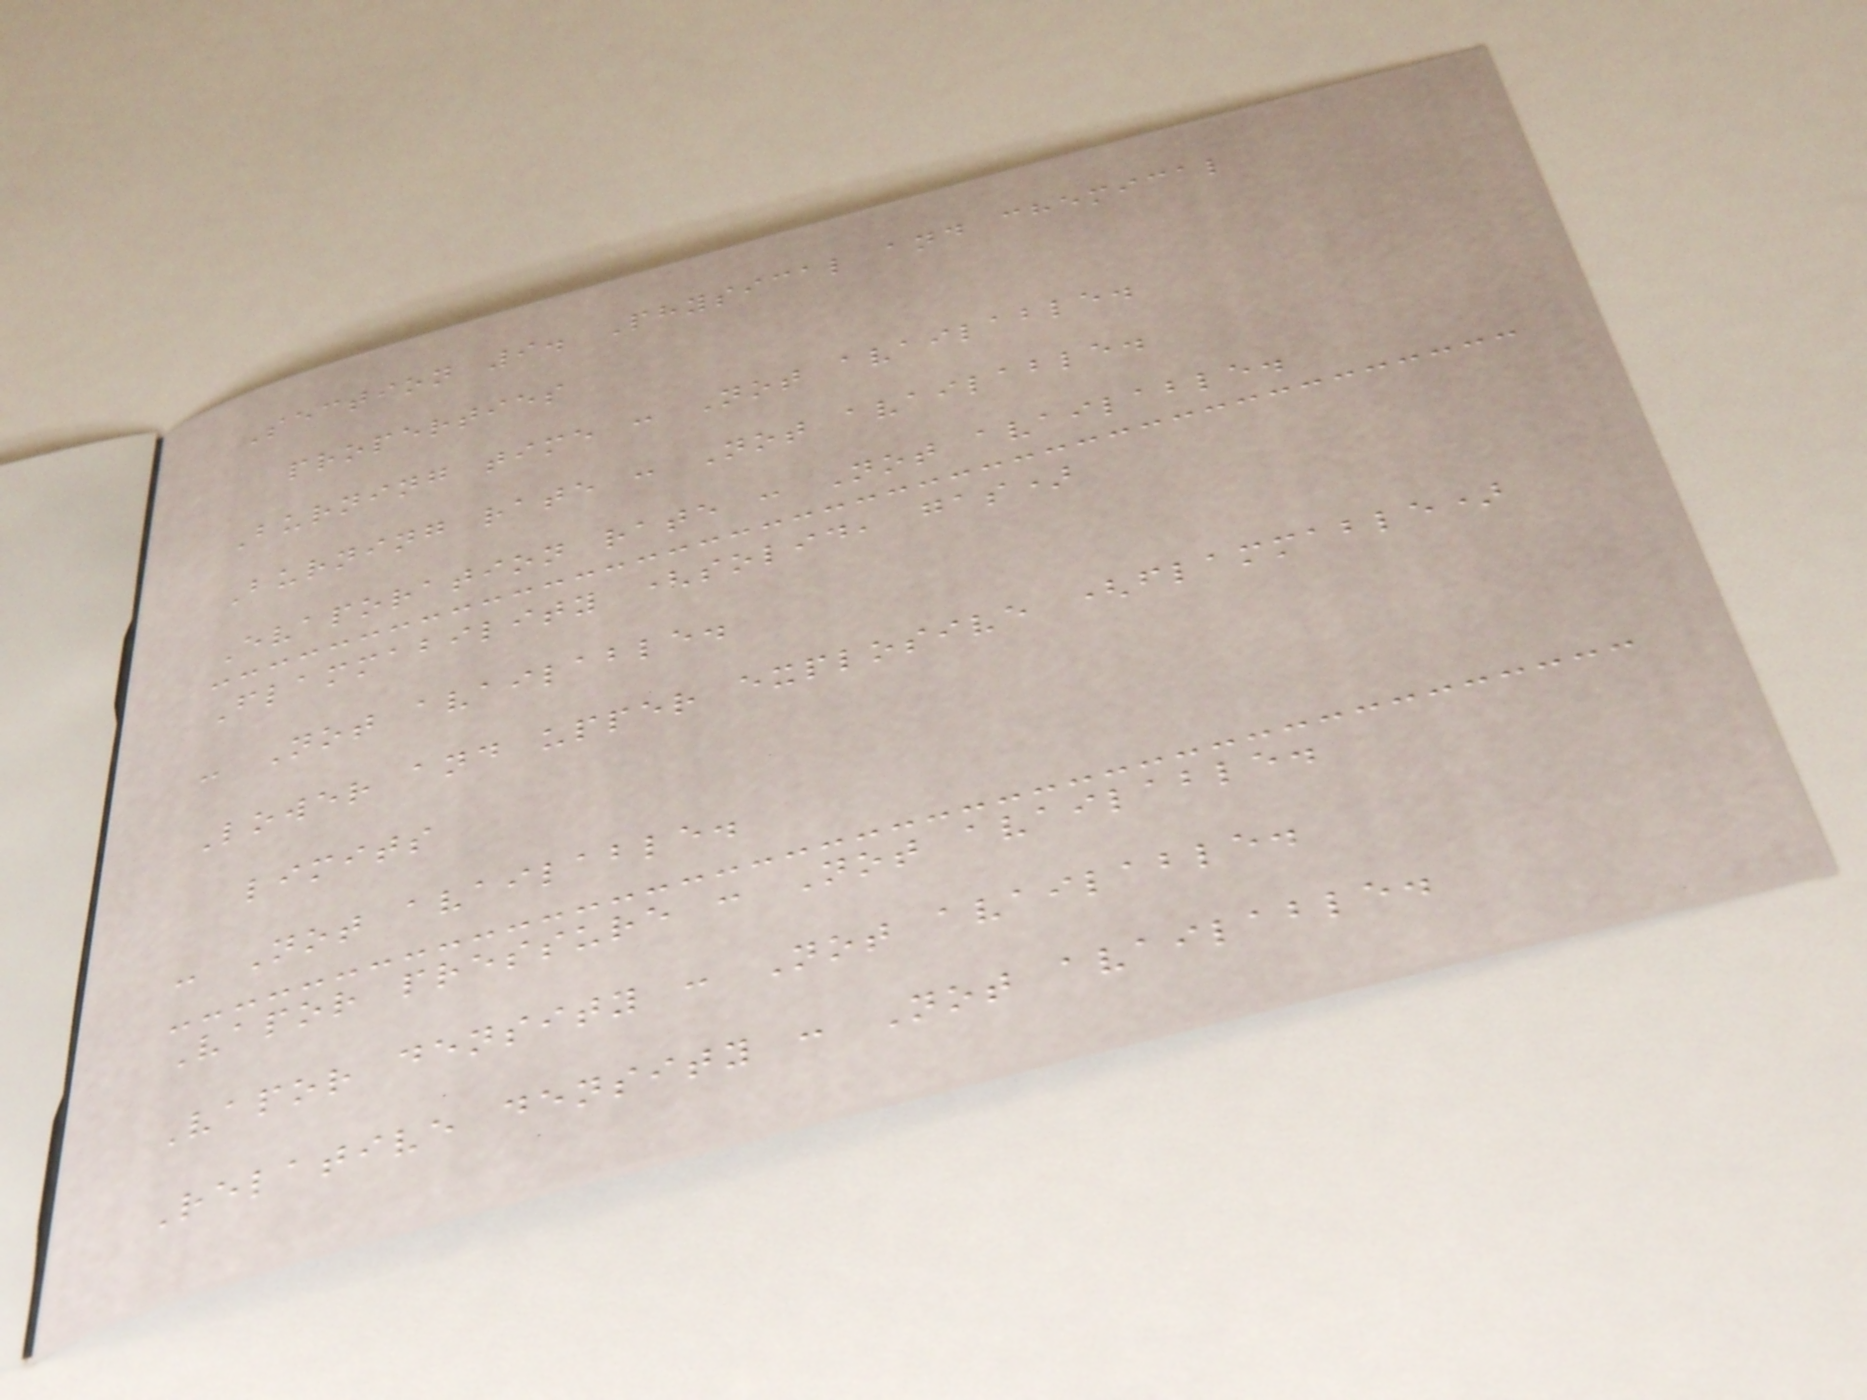Section 9. Physical and chemical
properties
Burning time : Not available.
Burning rate : Not available.
Evaporation rate : Not available.
Flammability (solid, gas)
: Not available.
Lower and upper explosive (flammable)
limits
: Not available.
Vapor pressure : Not available.
Vapor density : Not available.
Relative density : Not available.
